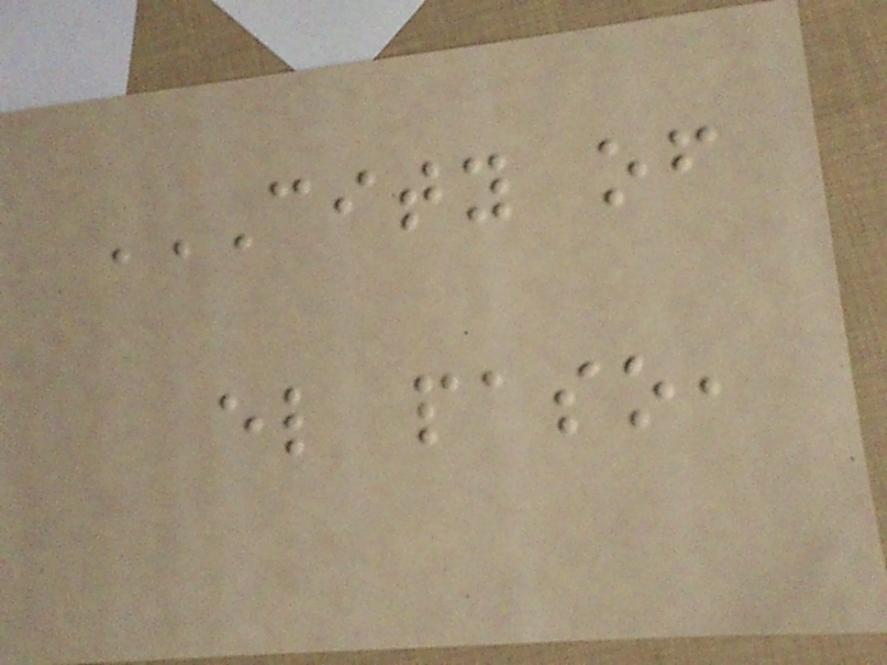CITY OF
EL PASO,
